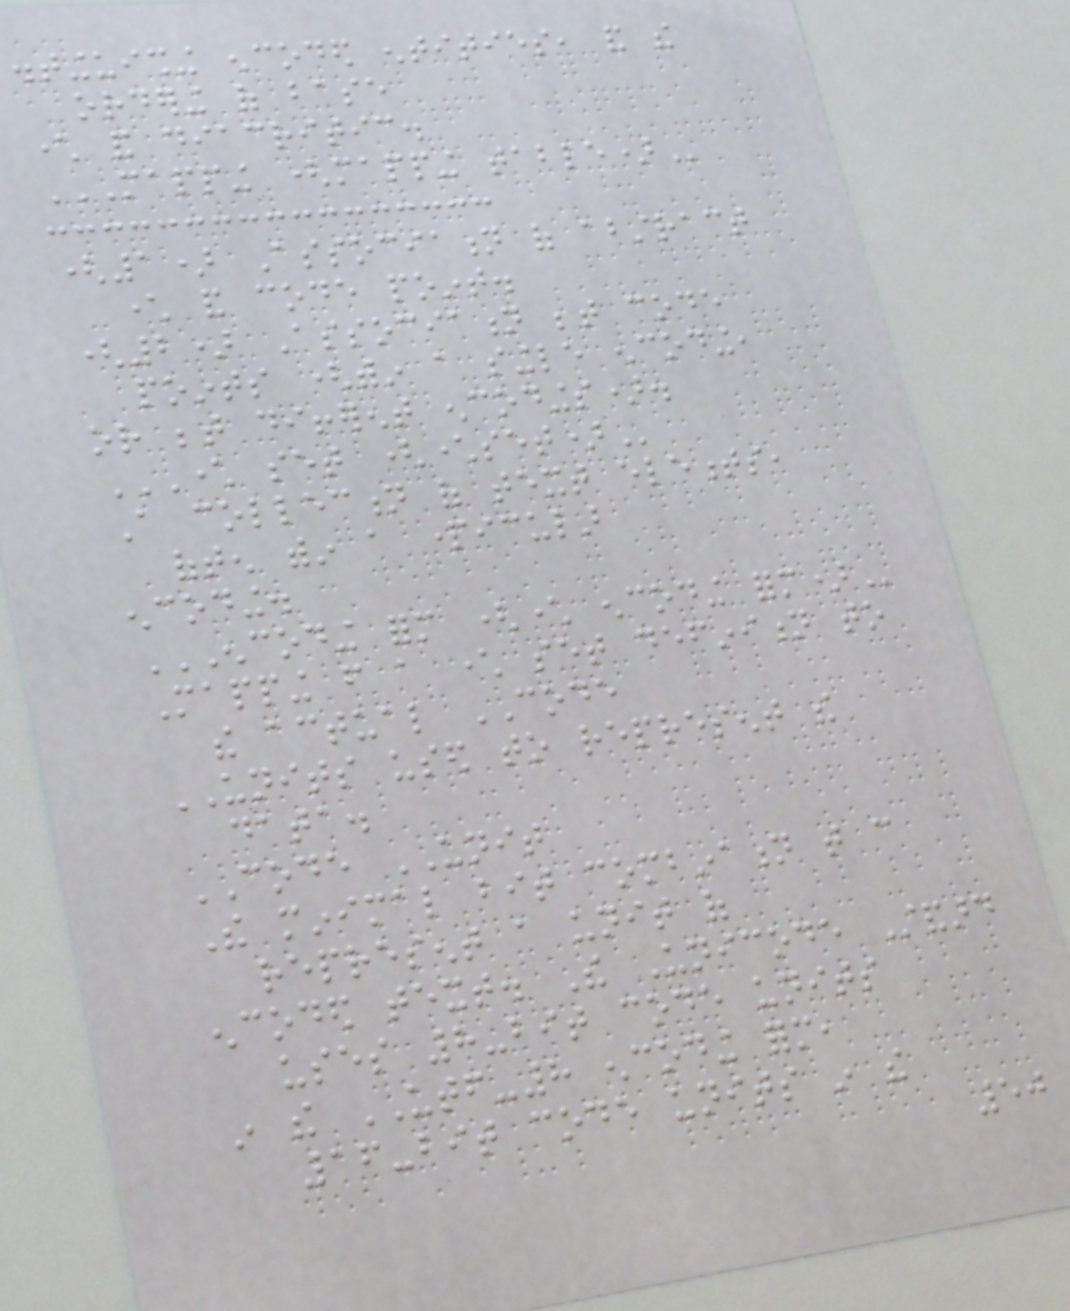distinguishing encoded entities, and the
ordering of base
character and diacritic.
MAPPING (MAPPING TABLE)
(1) Association of abstract
character and code point.
(2) Association between code
points (within a single encoding,
or between different encodings).
CHARACTER SET (CHARACTERSET)
A collection of text elements,
often within a particular
encoding.
ENCODING FORM (CHARACTER ENCODING FORM)
Mapping from a character set definition to
the actual CODE
UNITS used to represent the
data.
CODE UNIT
The minimal bit combination that can
represent a unit of
encoded text. The Unicode Standard
uses 8-bit code units
in the UTF-8 encoding form,
16-bit code units in the
50
